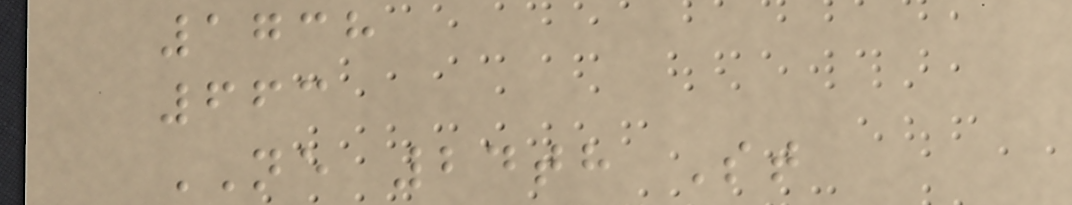1738
663
NE 24th St
